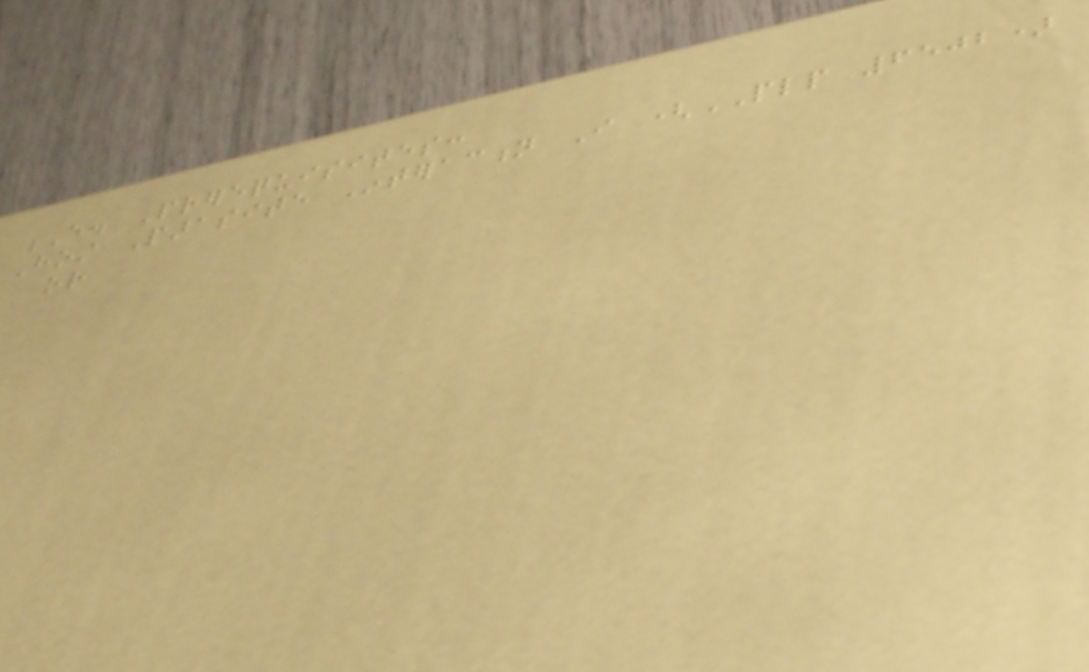E. Prerequisites:
Host Parasite Interaction I (PLP 6502)
or
